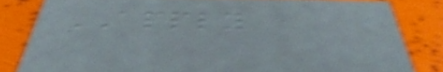APPLY
